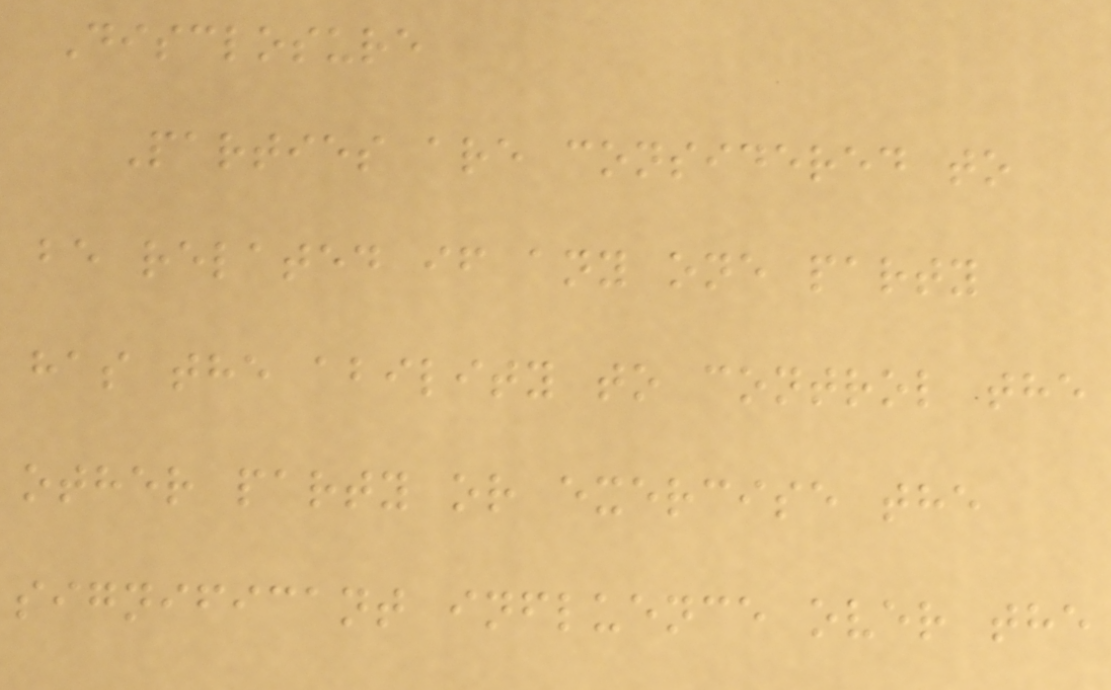Disclosure
Parties are considered to
be related if any one party
has the ability to control the
other party or exercise the
significant influence over the
